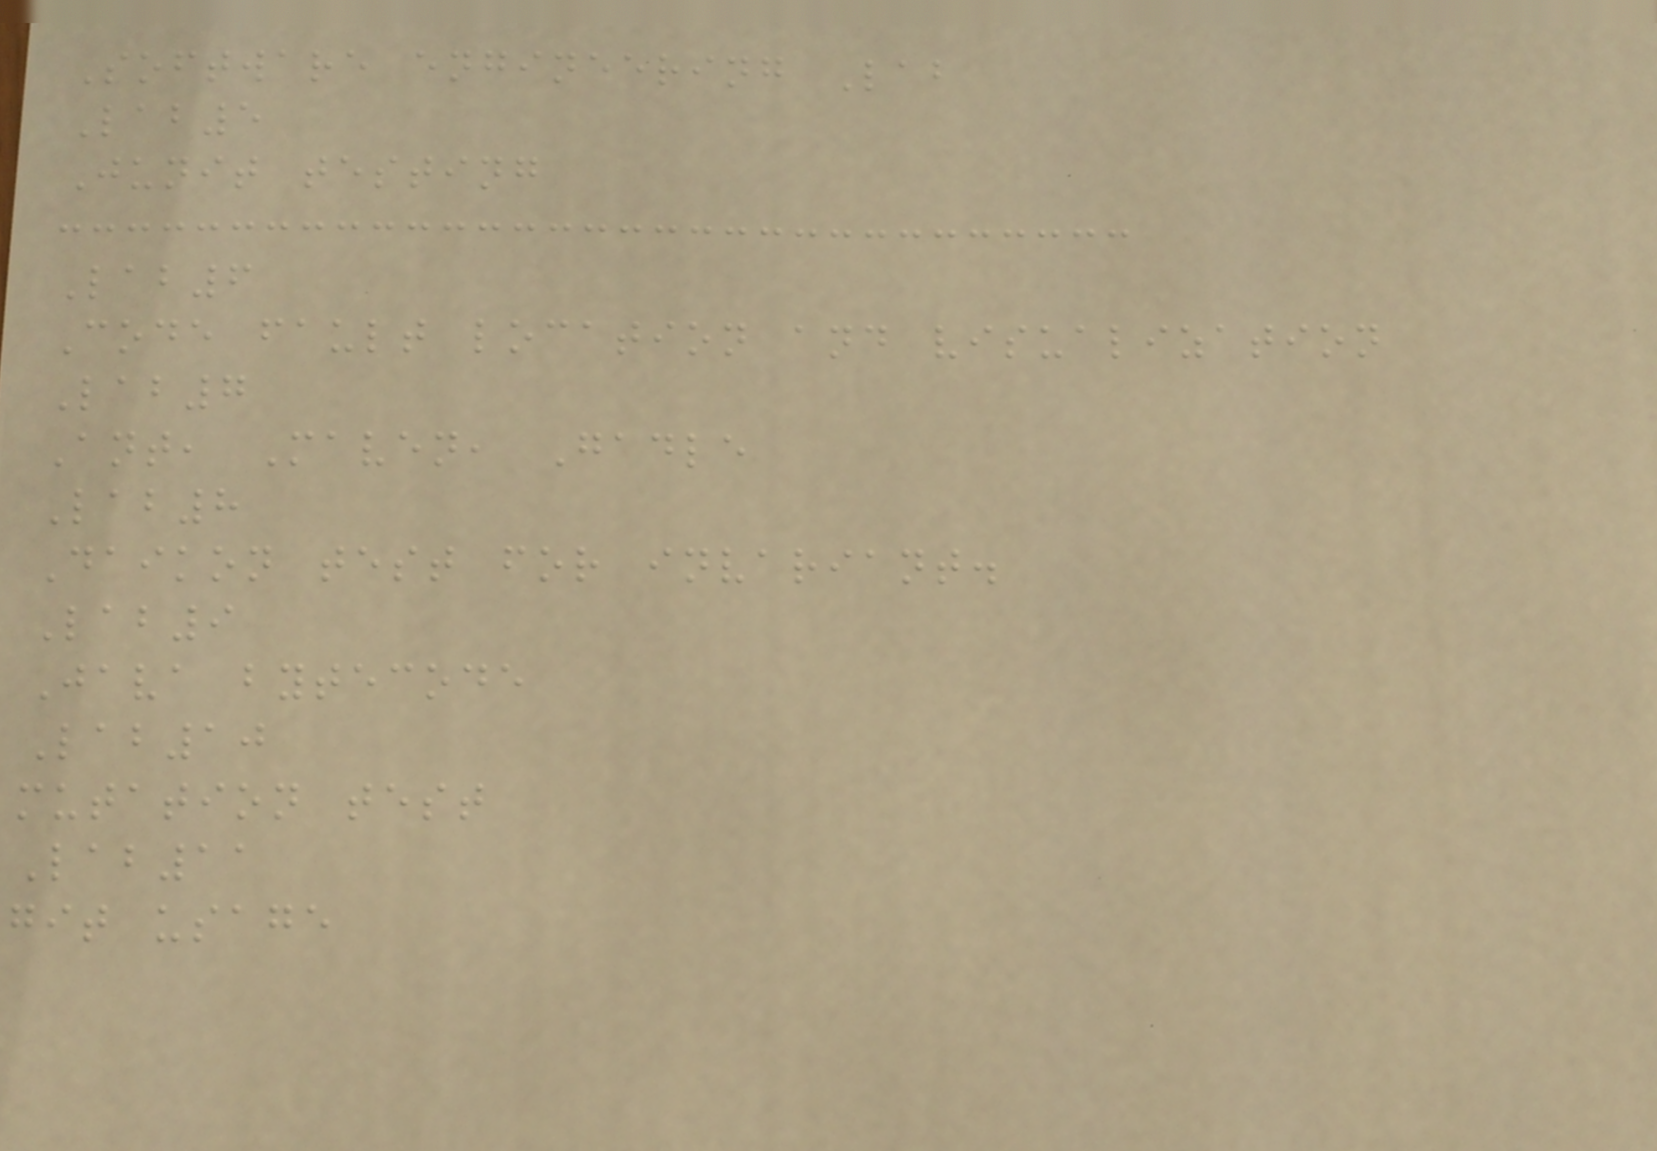Software engineering Lab
Lab5
Junit testing
Lab6
Code fault location and visualization
Lab7
Ant, Maven, Gadle
Lab8
Daikon test for invariant.
Lab9
Java bytecode
Lab10
mutation test
Lab11
git usage
